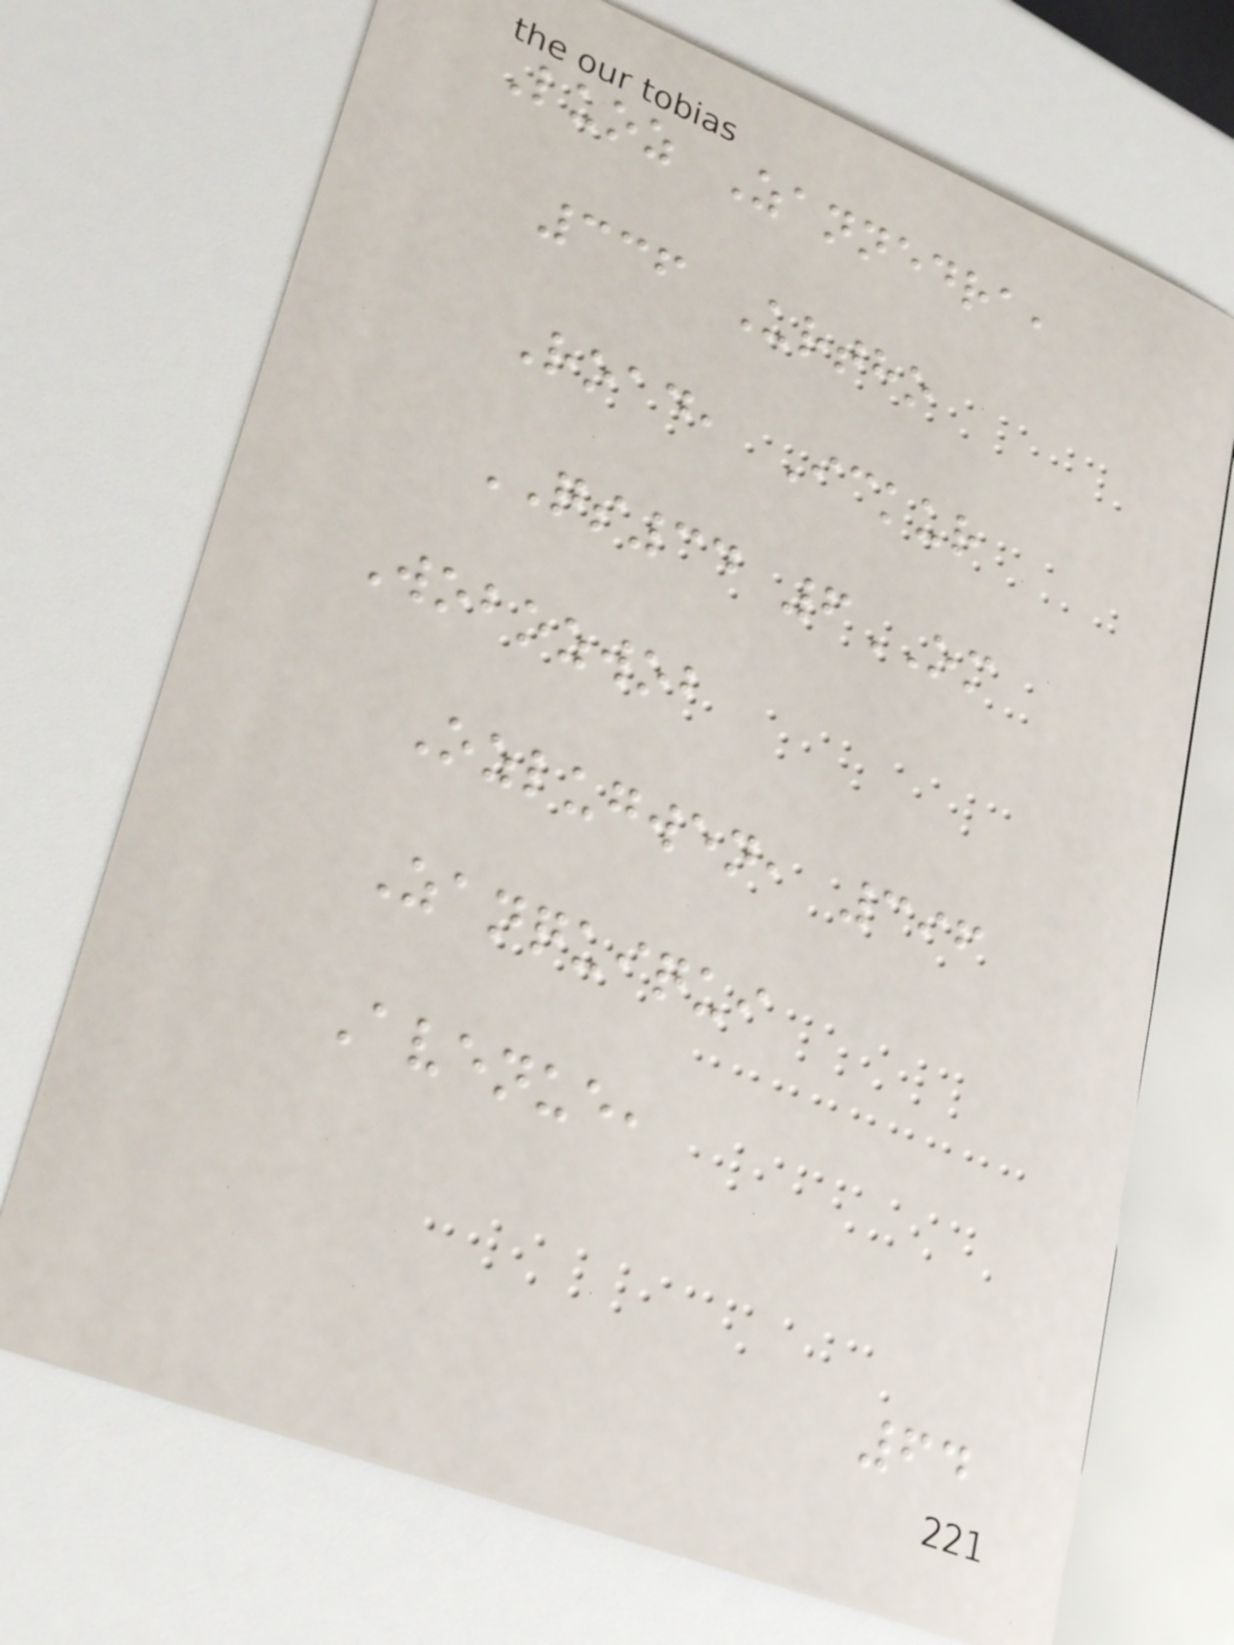Luoz Zannedra,
336 Urtho
Road, Ickur
QS34 6OM
Wobozwob
Ozlugwen, 396
Zanquiqui
Avenue,
64
